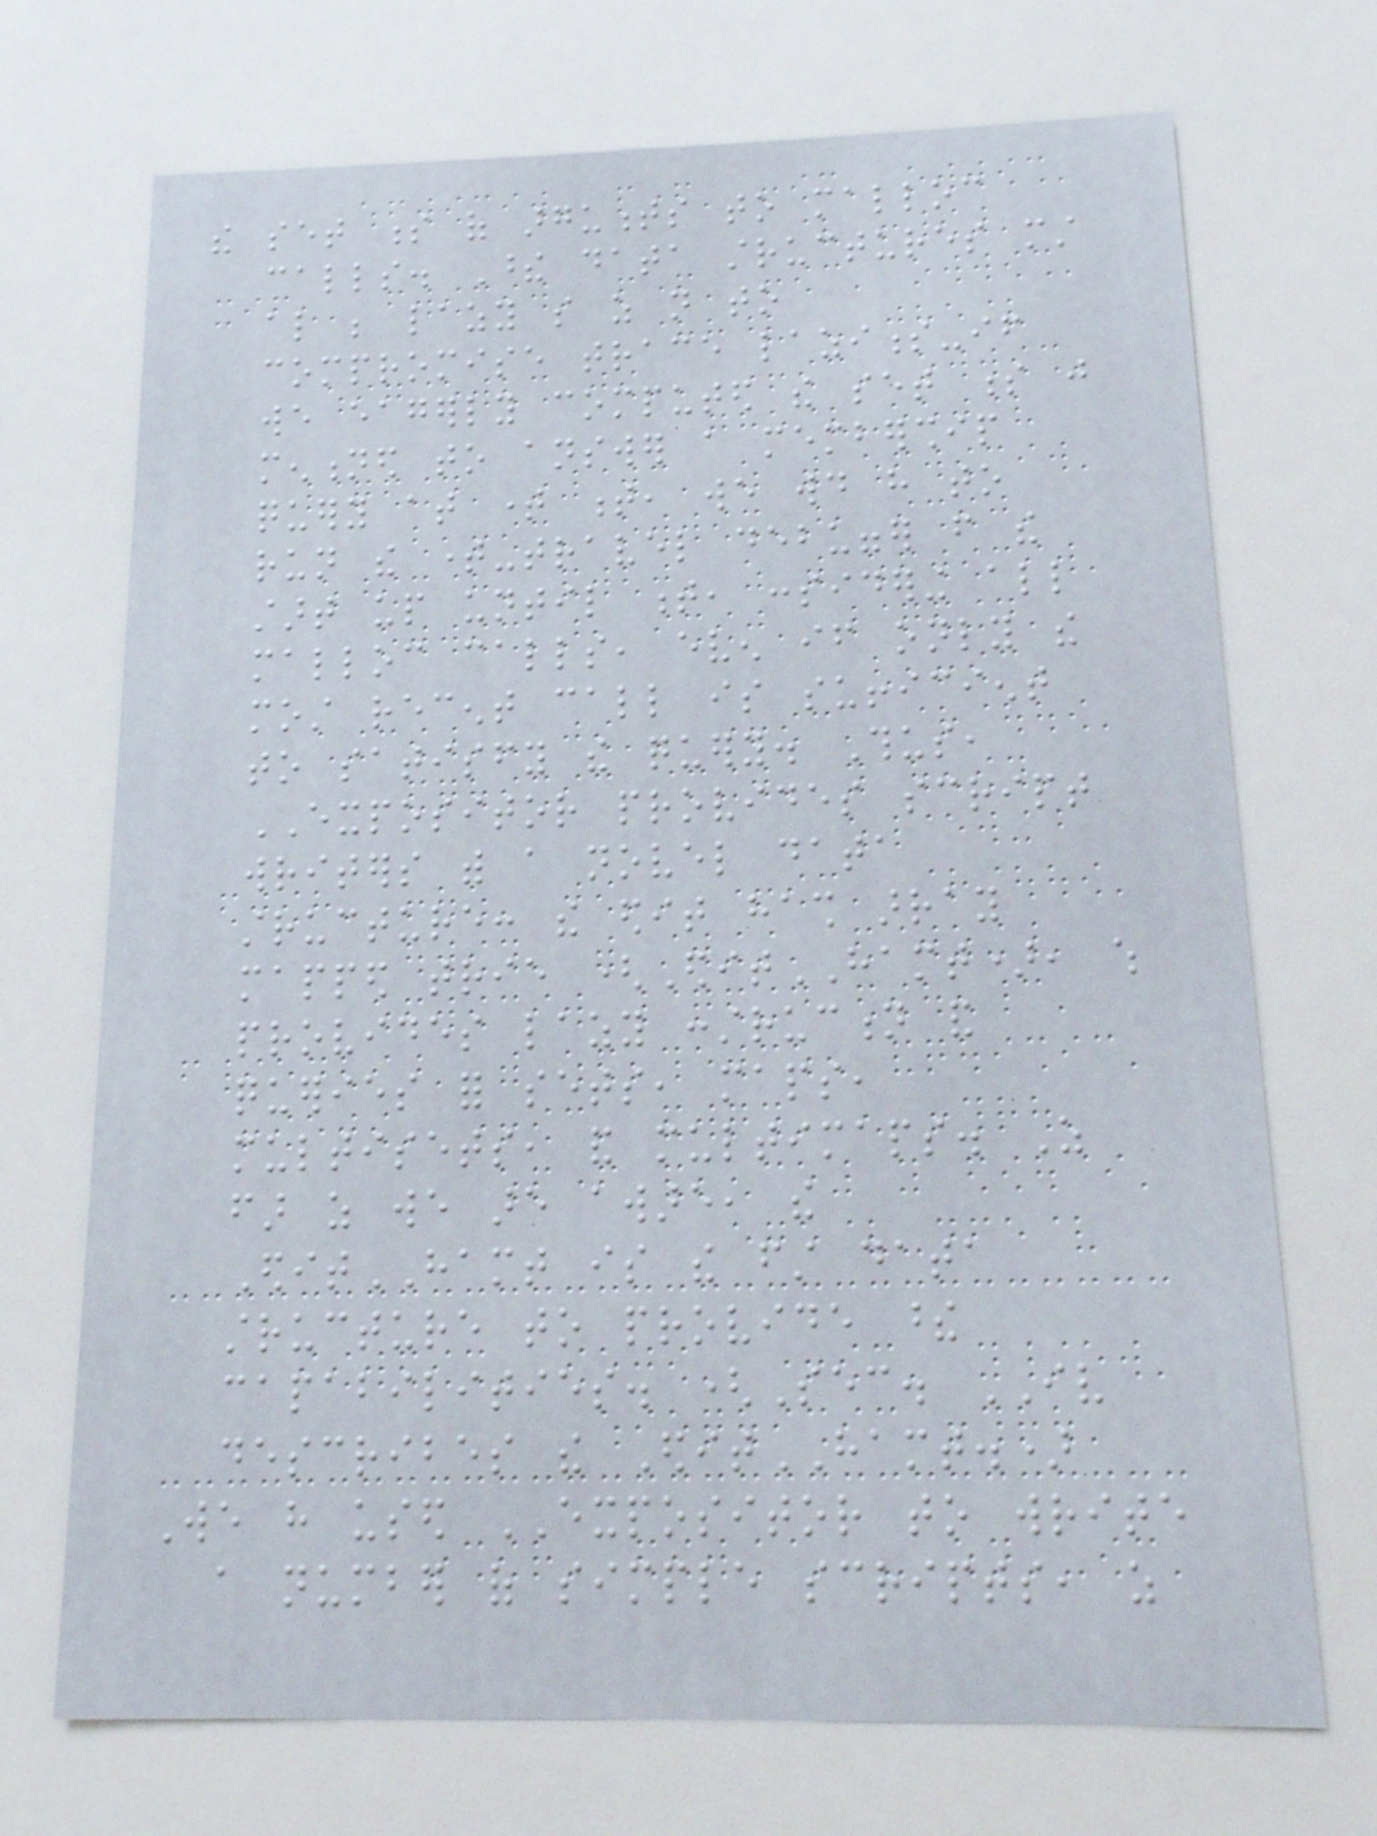the set s of arguments to malloc
calls. These data structures must
also be lazy so as not to
compromise trace laziness-if
we eagerly computed the set s just
mentioned to answer a membership
query at time t, we would have to
run the time-travel debugger from the
start up until t, considering all
malloc calls, even if only the
most recent call is sufficient
to satisfy the query. Thus,
EXPOSITOR provides script
writers with a novel data
structure: the edit hash array
mapped trie (EditHAMT), which
provides lazy construction and
queries for sets, maps,
multisets, and multimaps. As
far as we are aware, the
EditHAMT is the first data
structure to provide these
capabilities. (Sec. IV
describes the EditHAMT.)
We have used EXPOSITOR to write
a number of simple scripts, as
